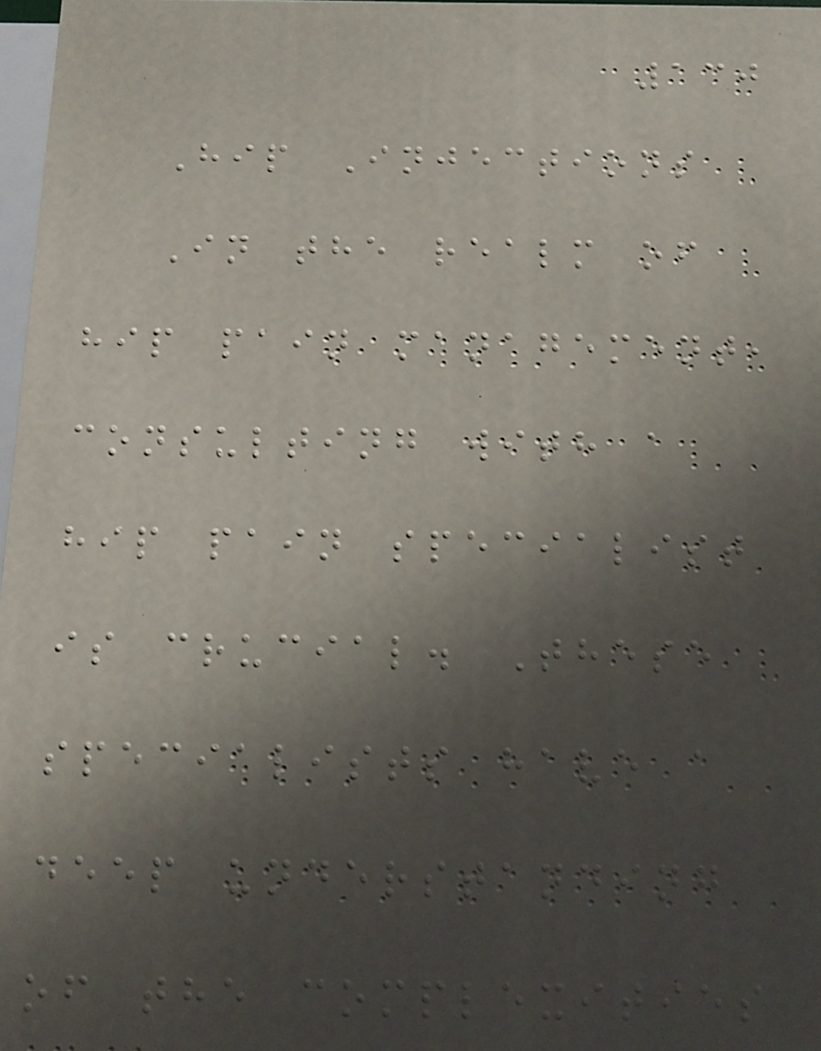130
Hip Injections
In the realm of
hip pain management,
consulting with a
hip pain specialist
is crucial. These
specialists have a
deep understanding
of the complexities
